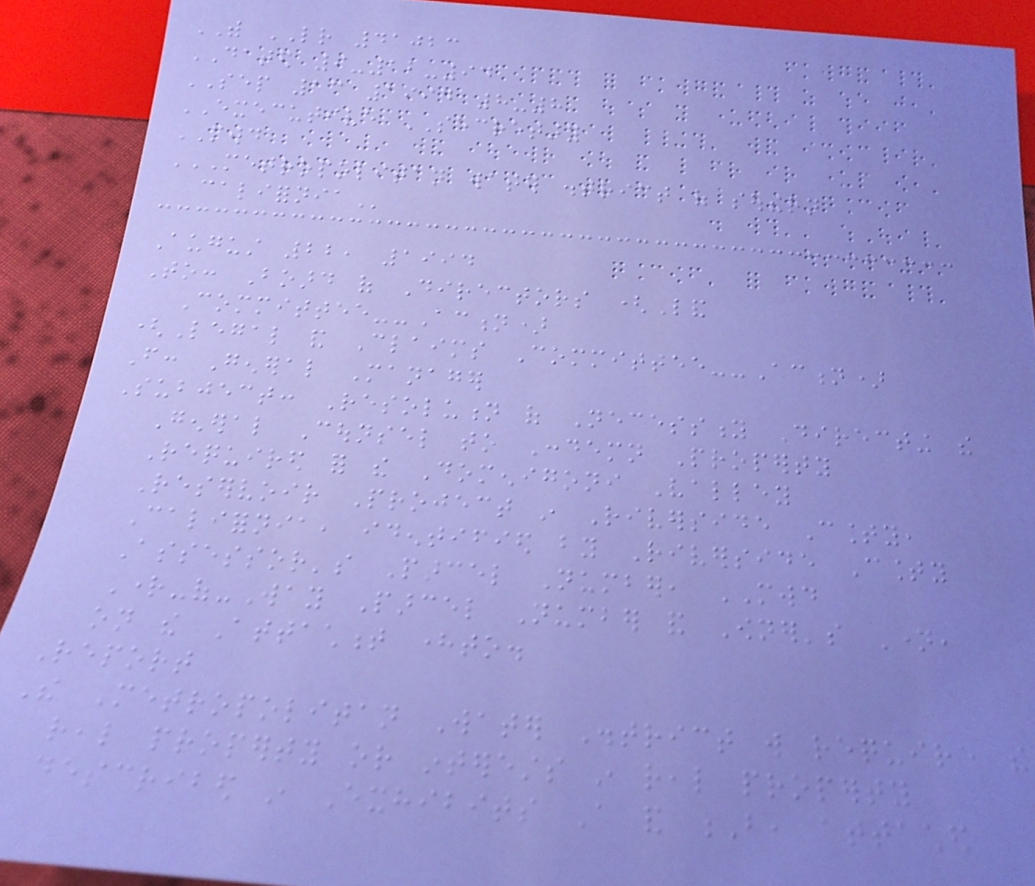WITH LETTER 41023
DATED 9-12-94
SEP 13 1994 8-8
EXECUTIVE SECRETARY
MWD
METROPOLITAN WATER DISTRICT OF SOUTHERN
CALIFORNIA
August 22, 1994
To: Board of Directors (Land
Committee--Action)
(Legal and Claims Committee--Action)
From: General Manager
Subject: Resolution of Necessity Directing the
General Counsel to Condemn Property
Required for the Domenigoni Valley
Reservoir Project in Riverside County,
California, identified by Riverside County
Assessor's Parcel Number, MWD
Right-of-Way Parcel Number and Owner's Name,
on the Attachment hereto.
Report
The Metropolitan Water District will require the
real property or interests in real property
described in Exhibits A and B, attached
